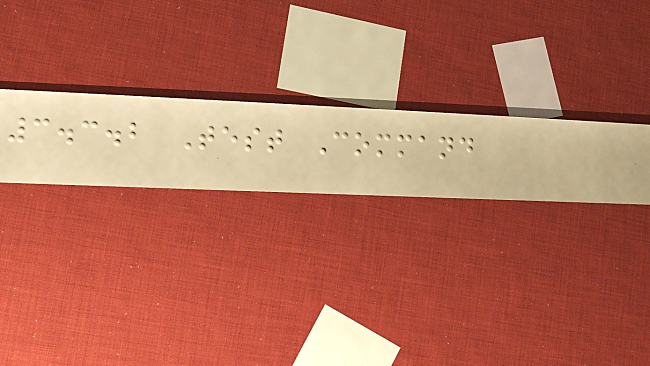3.3.2 Test Command
